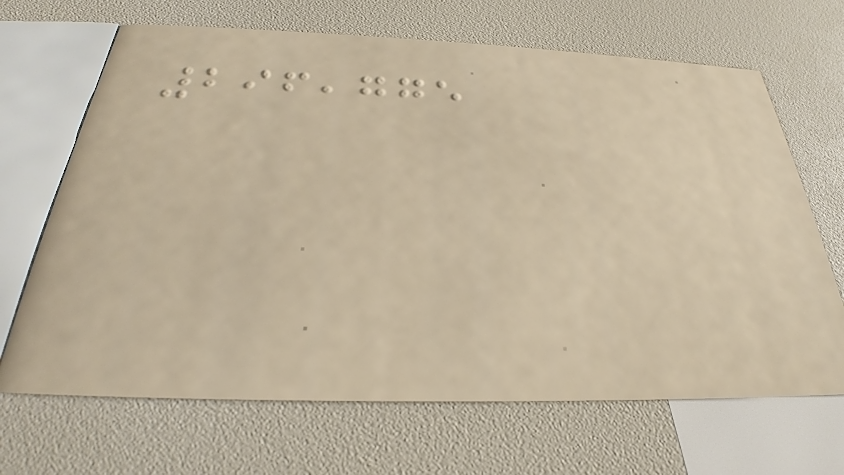296,775
